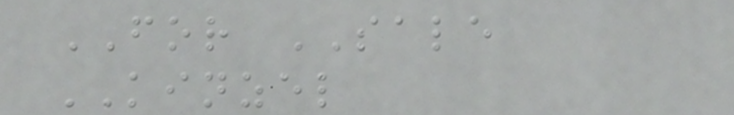FOR SALE
KINZEL
